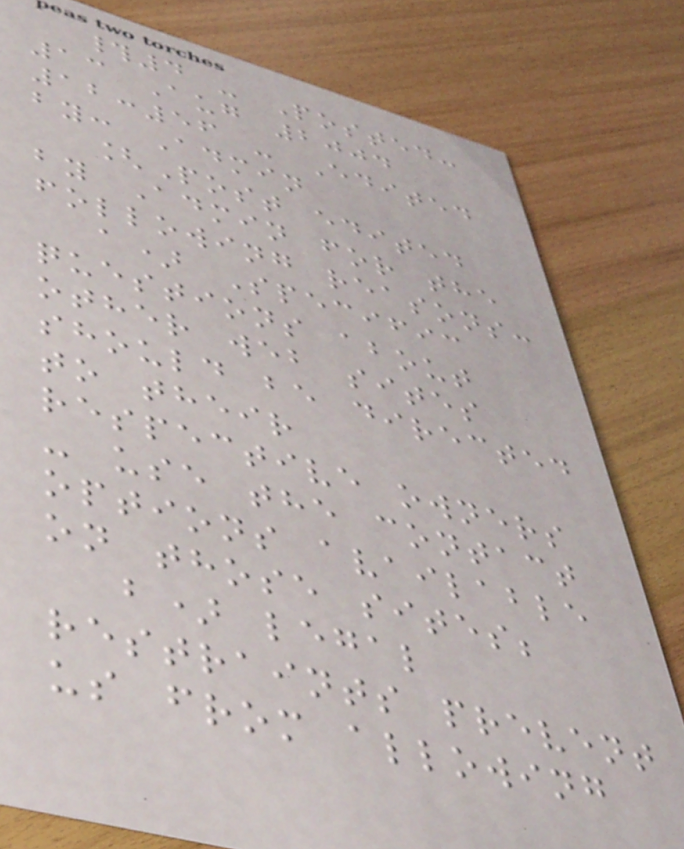#4 - Posted:
13 Aug 2004
12:56 - Edited
by: Admin
[Post edited
by Admin for the
following reasons:
a) Specific
questions about
other web sites
should be directed
to their
respective owners
- use the contact
options available
on those sites;
b) legal
restraints prevent
us from allowing
